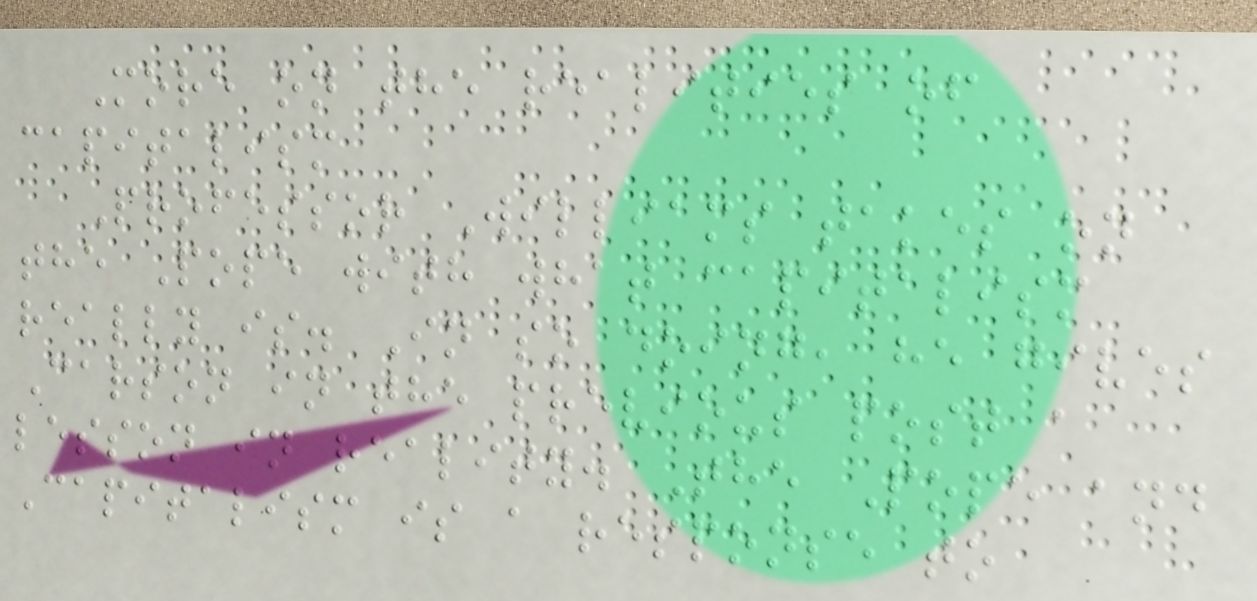More on the realities of
capitalism
Professor Williams takes on
the Pope with what capitalism
really is. In so doing, he gives
Carson in the previous post a
lesson in reality. The Pope and
Capitalism is a response to
